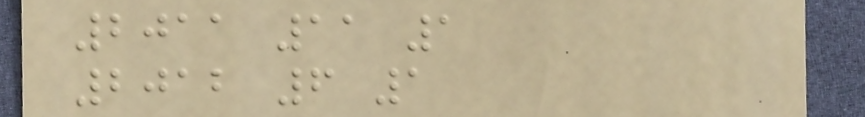2011 11 1
2012 6 1
